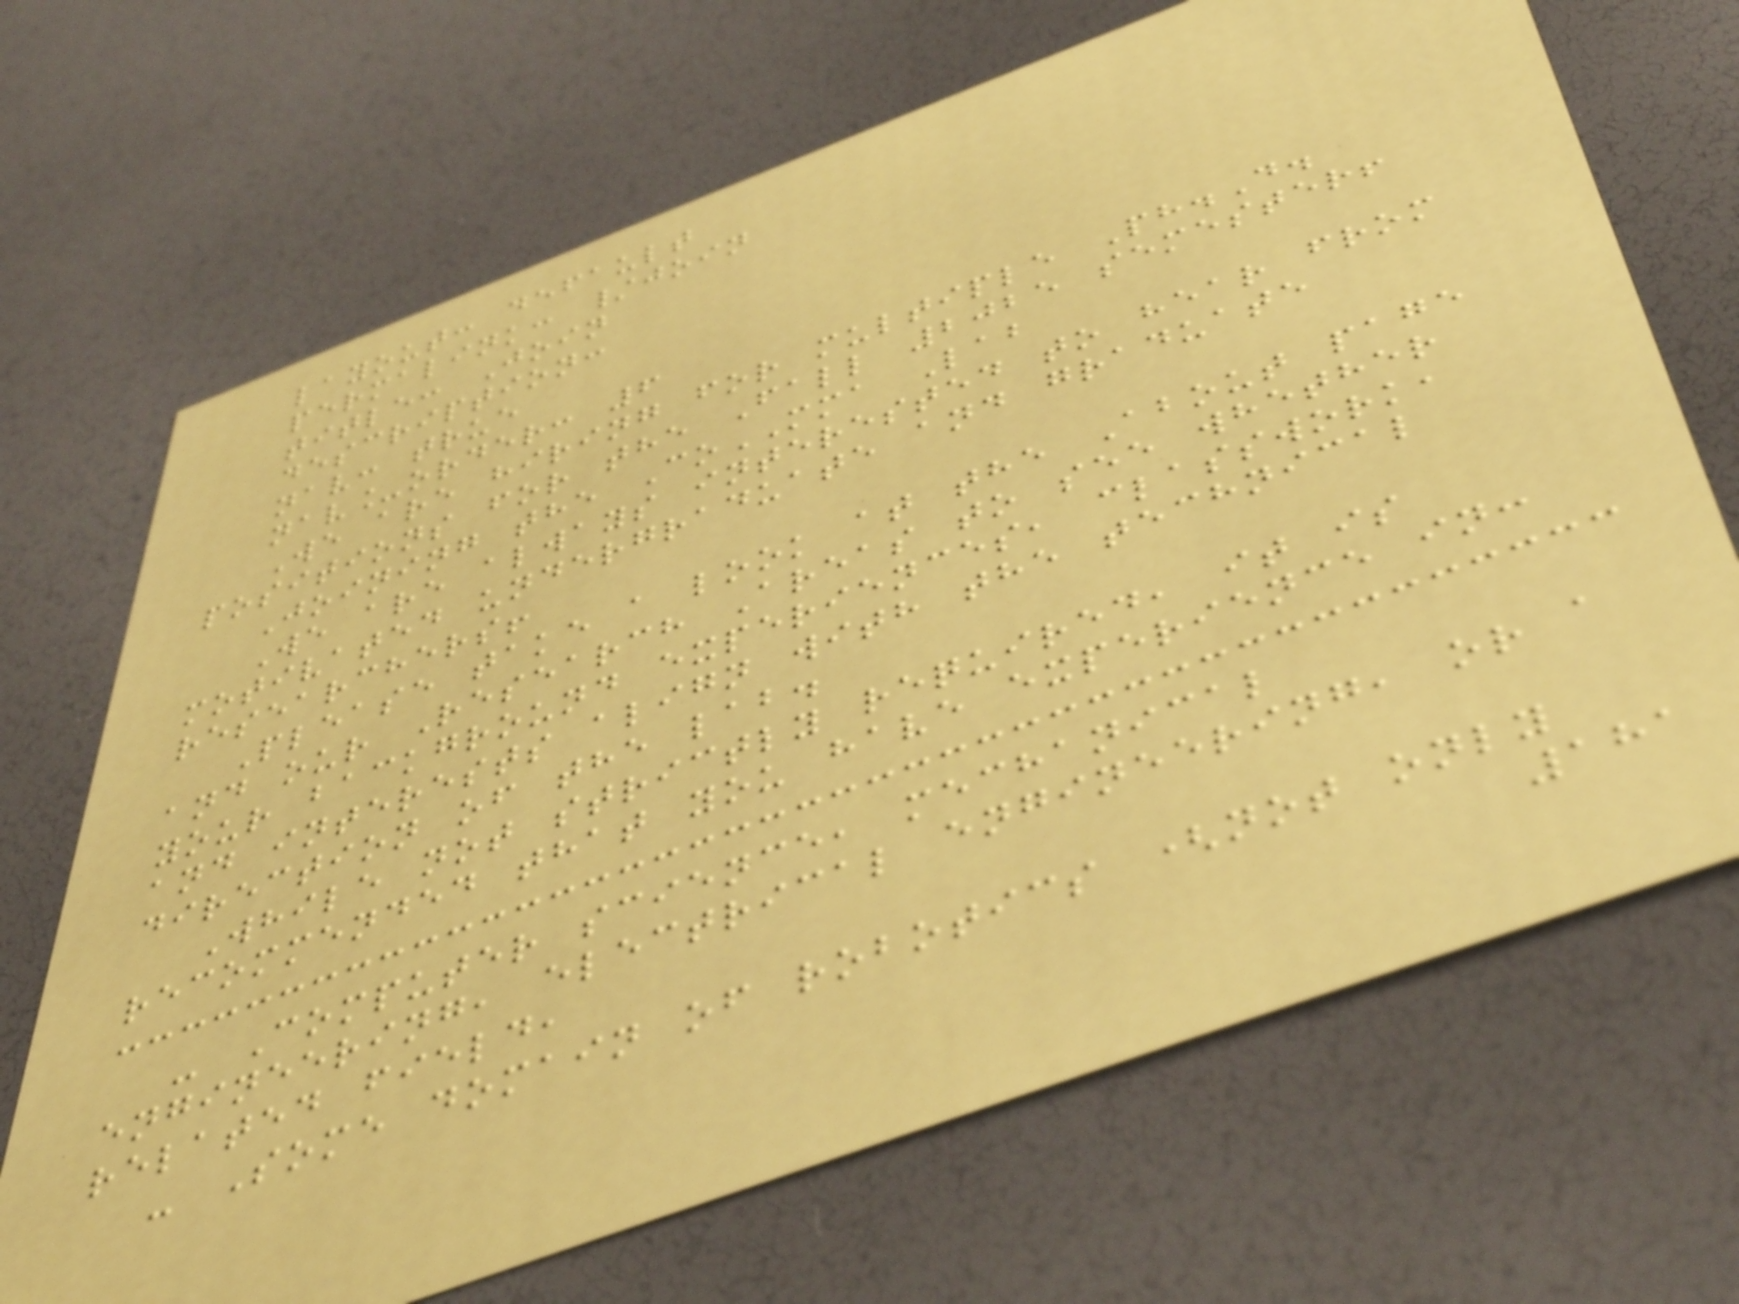layout: default
permalink: /join
title: Join
description:
nav: true
nav_order: 6
We are hiring for multiple Ph.D.
positions for the Fall 2025 semester!
Joining the CoMMA Lab
We are always interested to hear from
motivated undergraduate and graduate
researchers!
Please take a look at the About page
and our Research Areas to see whether
your background experiences, classwork,
and interests align with the technical
direction of the lab.
While not strictly required, it is
recommended that you have experience in:
- Computer science, mechanical
engineering, electrical engineering, or a
related field,
- Some domain of robotics (not only
181
